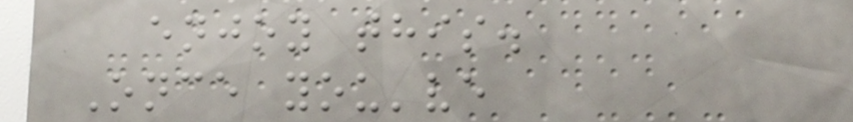enjoy this.
Once you've
